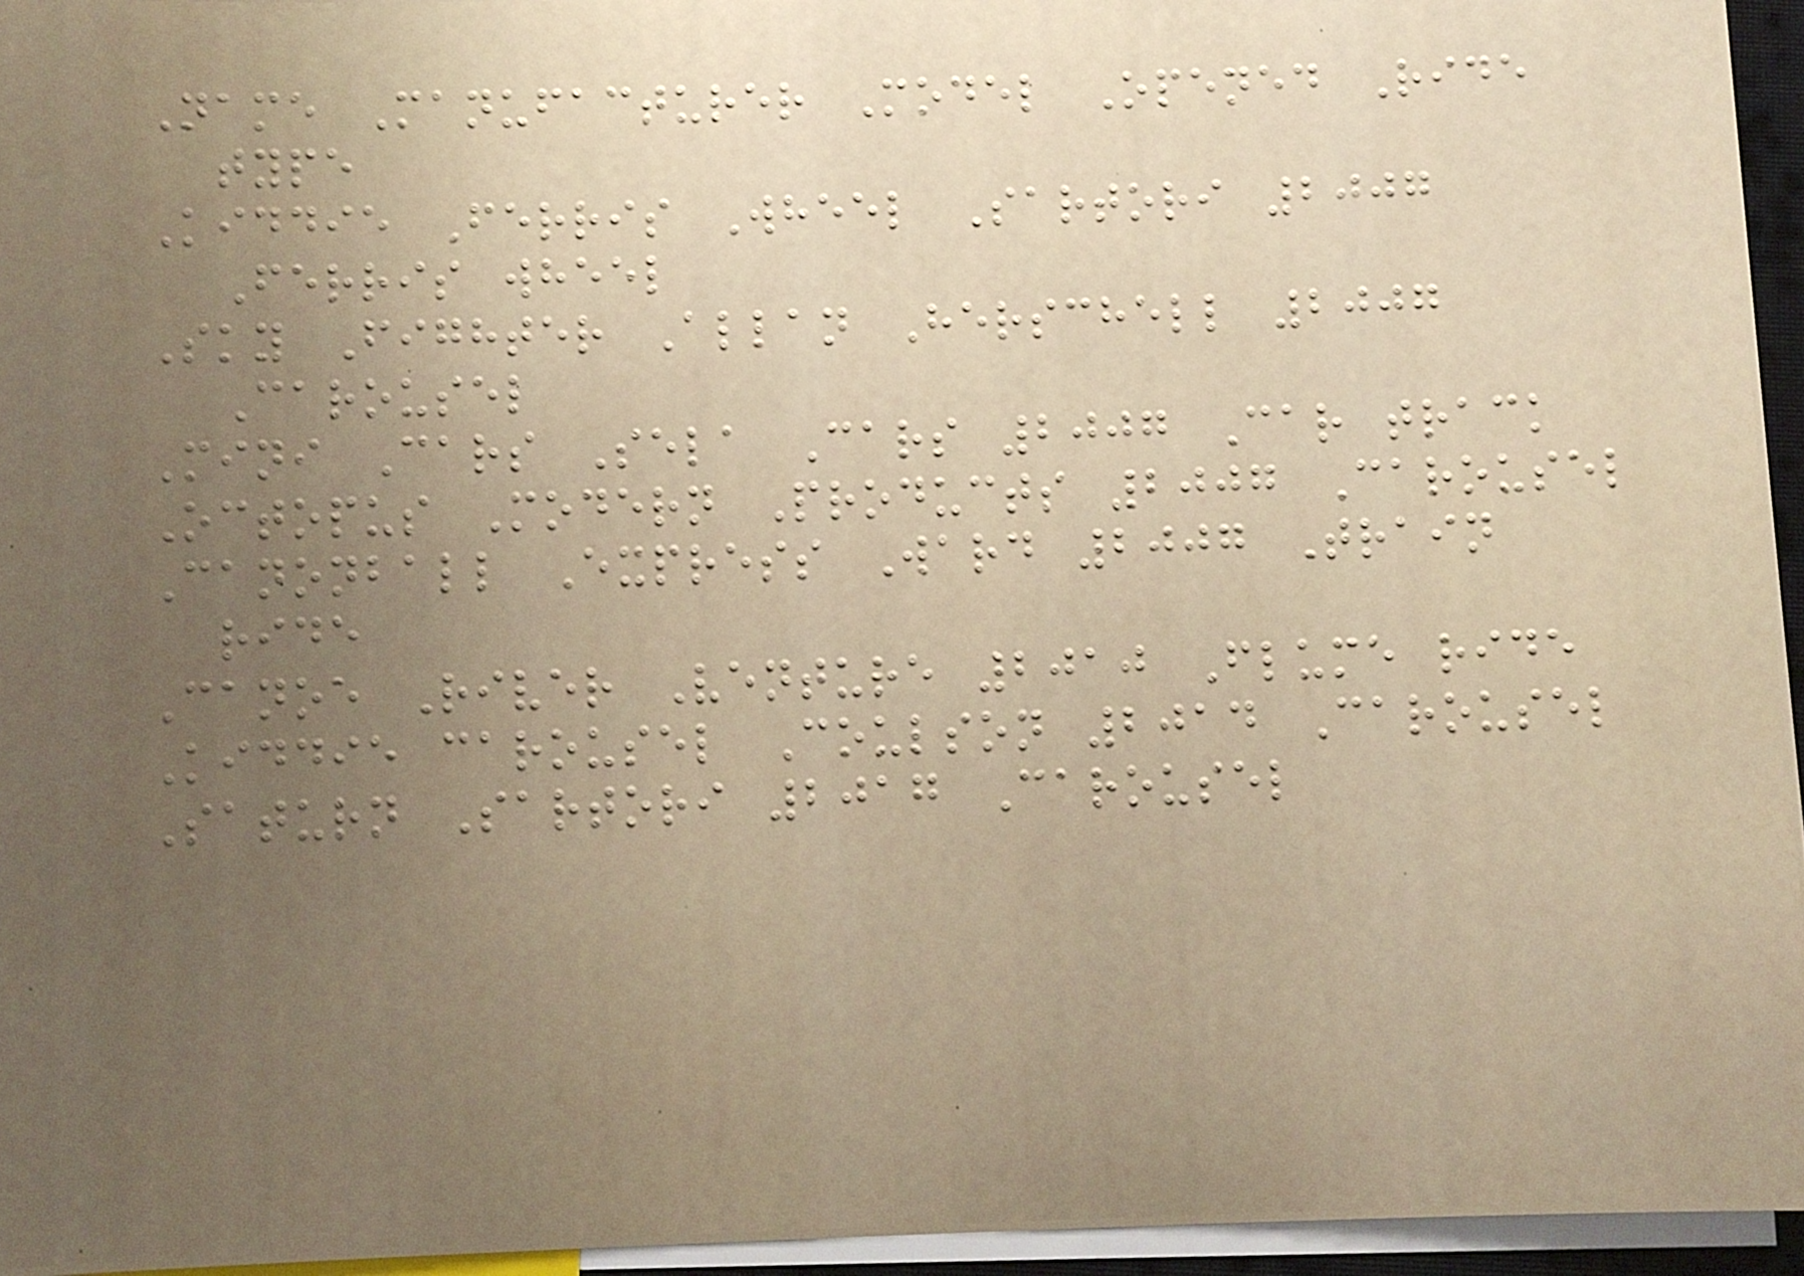Name Manufacturer Model Opened Ride
type
Kiddie Ferris Wheel Sartori 2007
Ferris wheel
Sky Fighter Allan Herschell 2007
Carousel
Mini Cars Sela Cars 2007 Car track
Octopus Modern Products 2007 Carousel
Canonball Express Ward 2007 Train
ride
Canoe River Venture 2010 Flume ride
Kiddie carousel Coulson 2014 Carousel
Saturn Sartori 2017 Carousel
